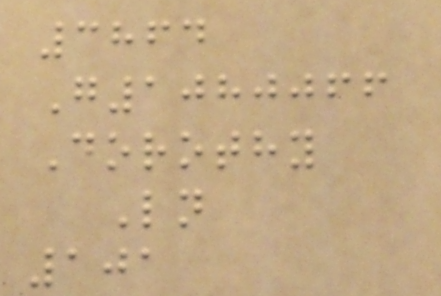3864
G1080066
Dorothy
Ln
101
